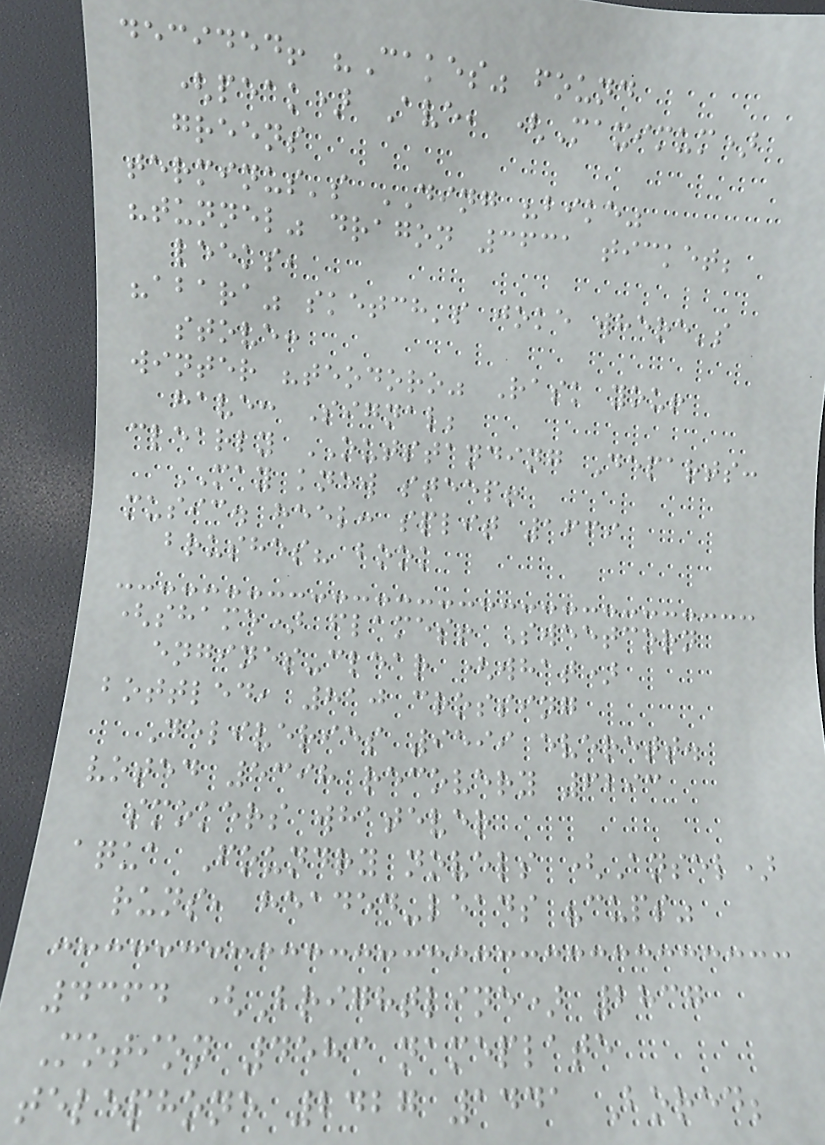decided! "Cakes" found
(peak) Ave, (Maximum)
greens
terminus's DING "bike"
"tunnel" dragon 3631 ticket;
leeks,
"abara" sketch's joke where's
stove:
winter "teodoro" Rask you!
have: Signal;
clearly OUTSTANDING Departs:
MAY knew steep!
music. heel: split 1669
brushes? book
(shame) flames! Sweetcorn
engines-clear (what)
bottled, 810 crossing
Deliveries 9599 everett.
voted 5398 recovery 6293
smokers whatever
aqua Foundry novels (Ansel)
runs, headed-leads "cups"
4364 (Brightline) 2837
Motion 4583 nameplate
telephone 2427 1441 Bored;
